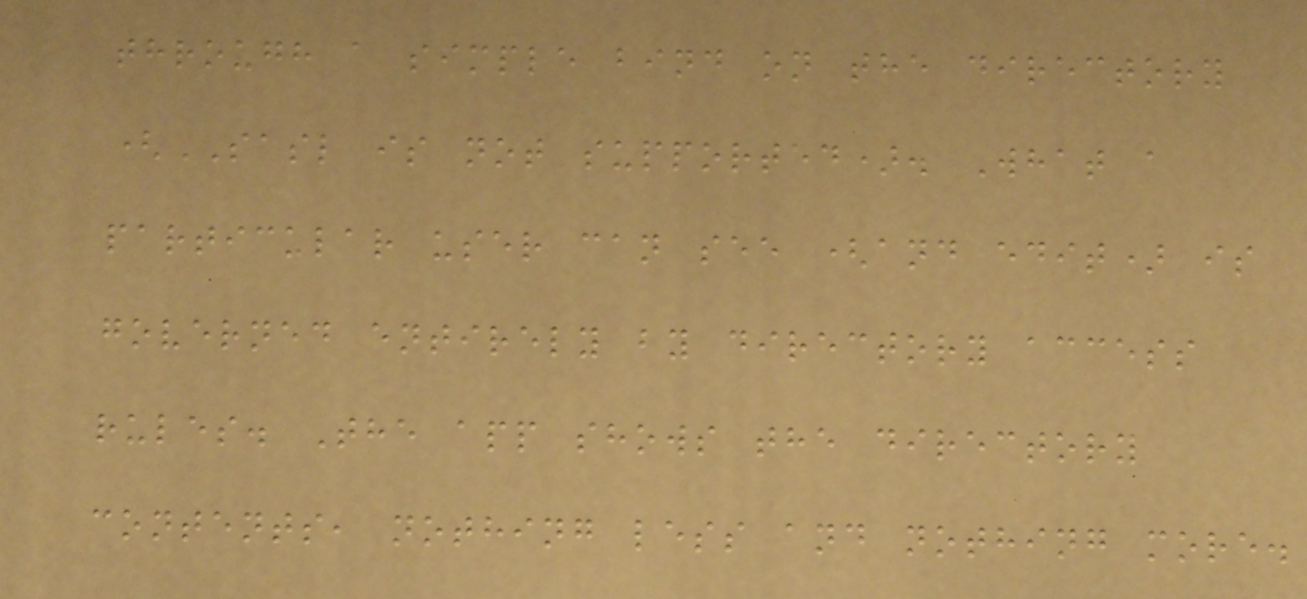through a simple bind on the directory
(SASL is not supported). What a
particular user can see (and edit) is
governed entirely by directory access
rules. The app shows the directory
contents, nothing less and nothing more.
